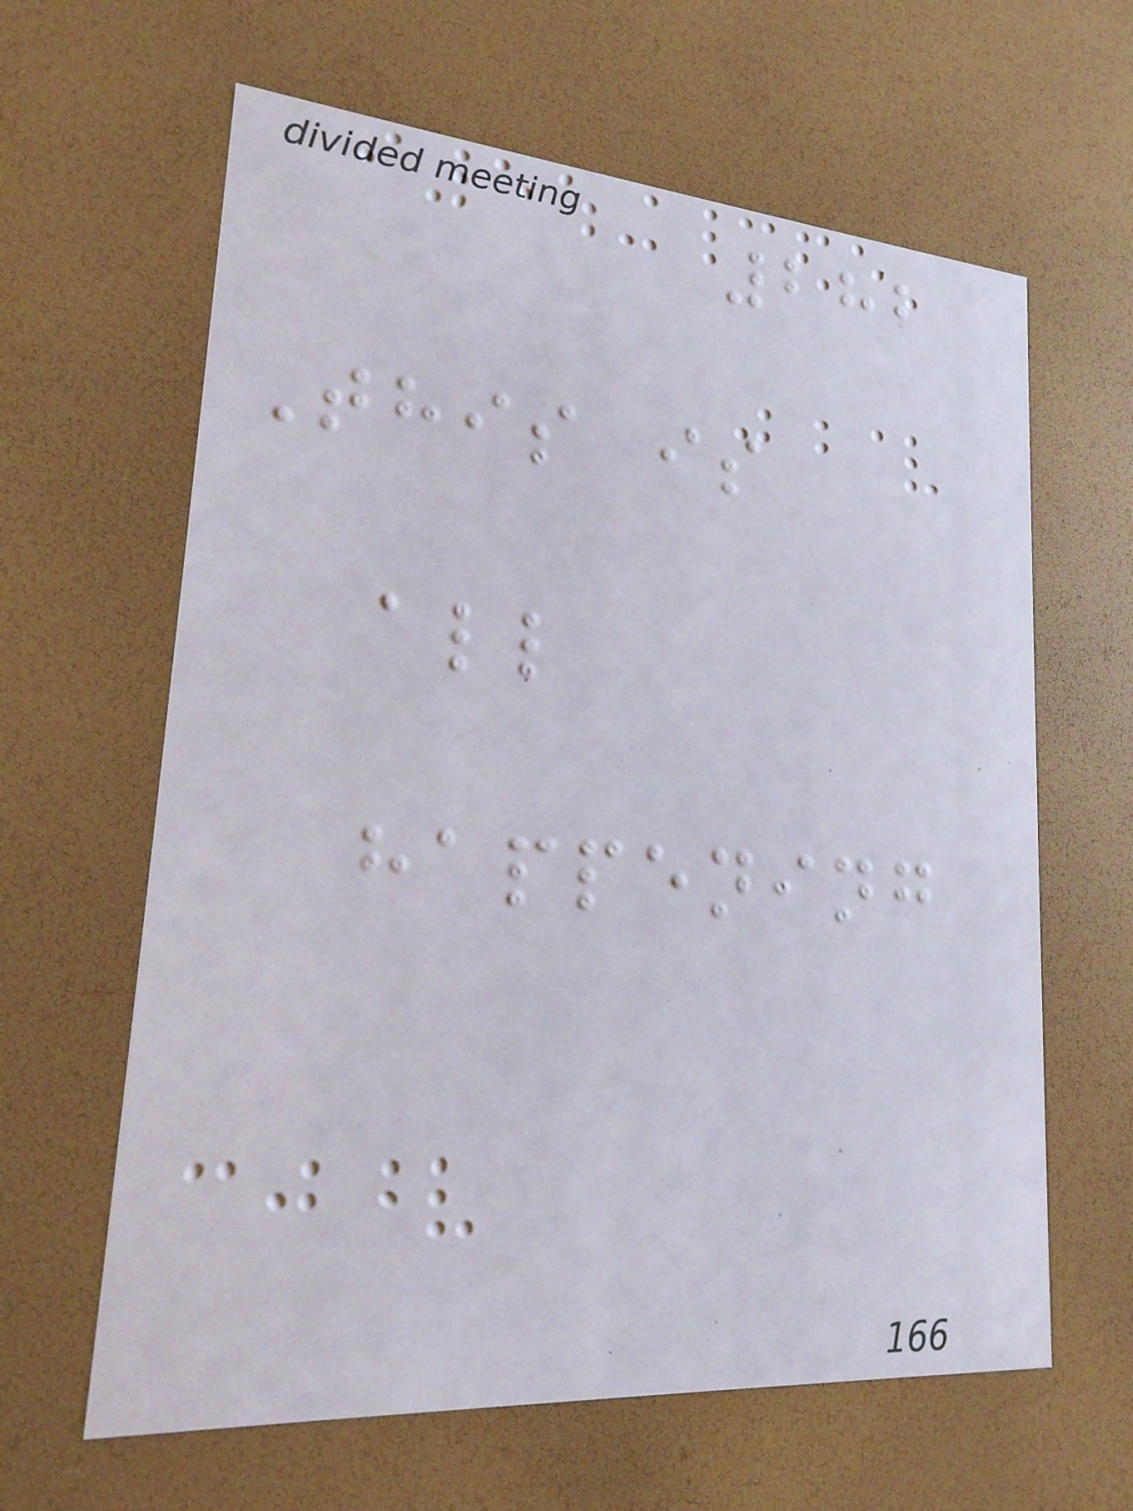282
This is
all
happening
